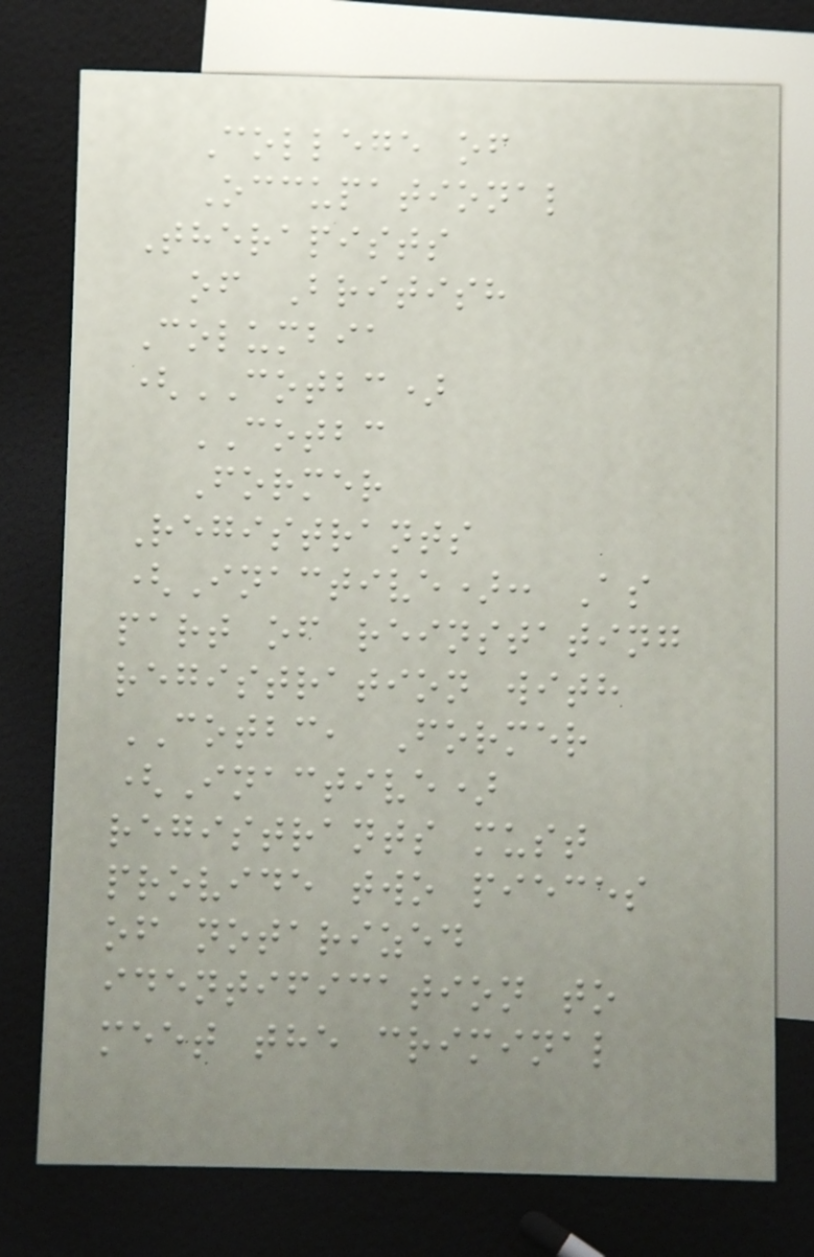College of
Occupational
Therapists
of British
Columbia
(COTBC)
COTBC
Former
Registrants
(Inactive): As
part of reinstating
registration with
COTBC, Former
(Inactive)
registrants must
provide two pieces
of notarized
identification to
meet the criminal
